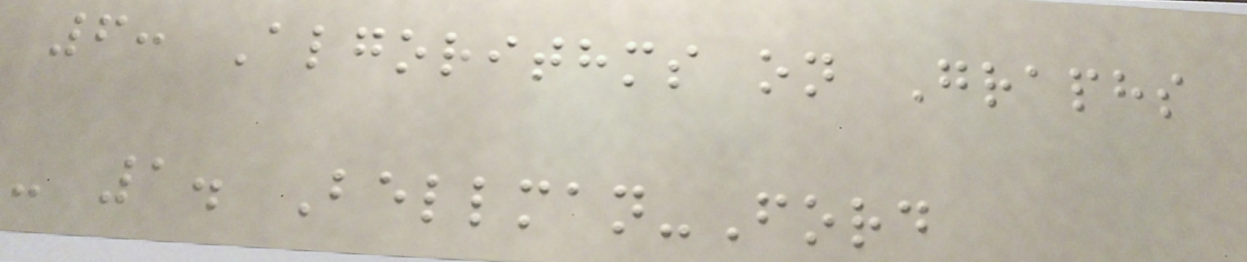6: Algorithms on Graphs
- 1. Bellman-Ford
